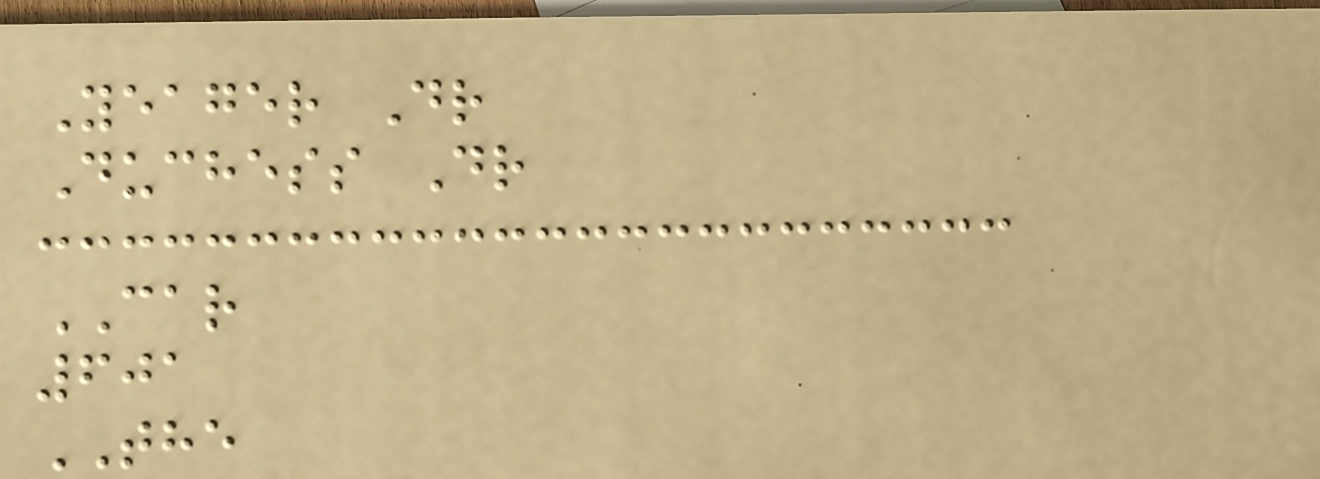Yeager Dr
Duchess Dr
CAR
601
THE
